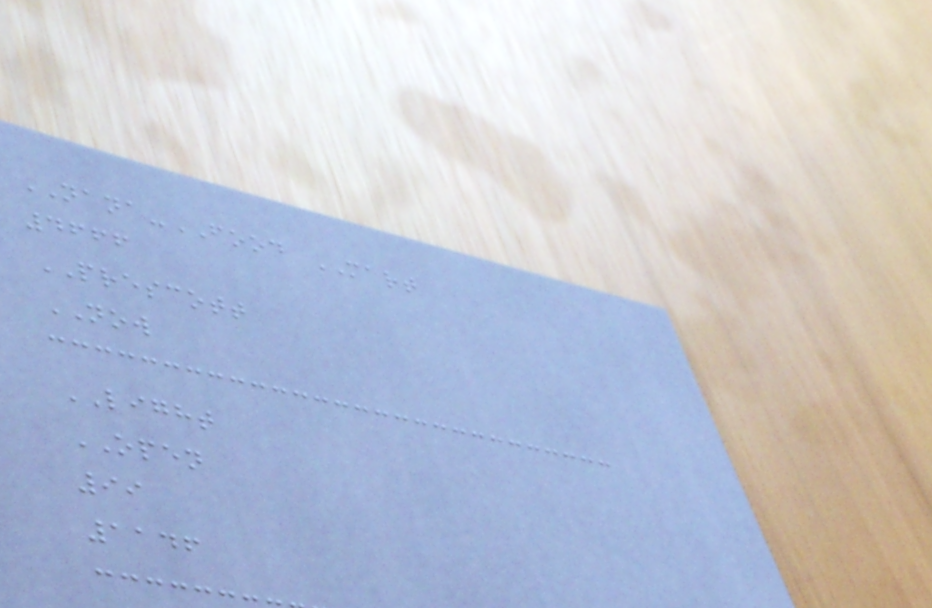NANA-FOOD MART
4666
PRESCOTT
NOW
LIGHT
OPEN
99
1146
